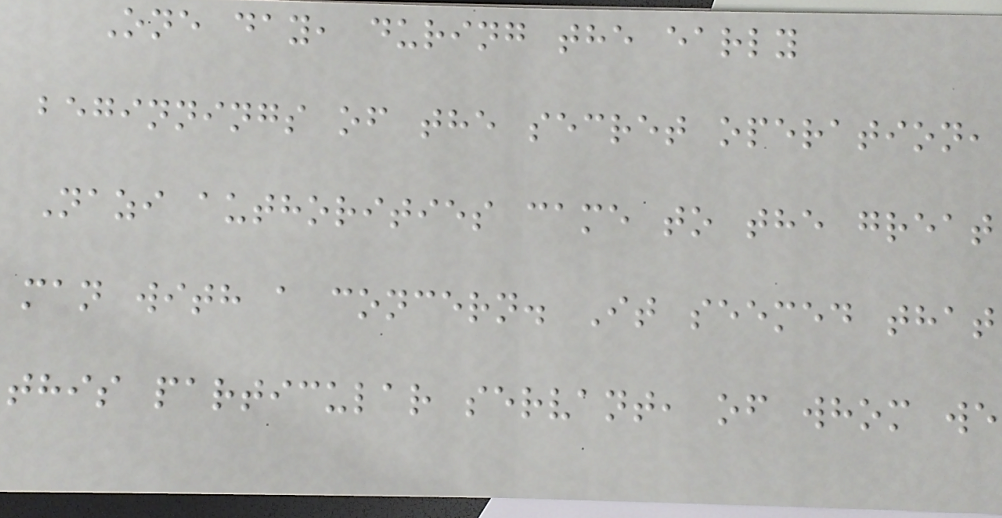One day, during the early
beginnings of the secret operation,
Nazi authorities came to the great
man with a concern. It seemed that
this particular servant, of whom we
